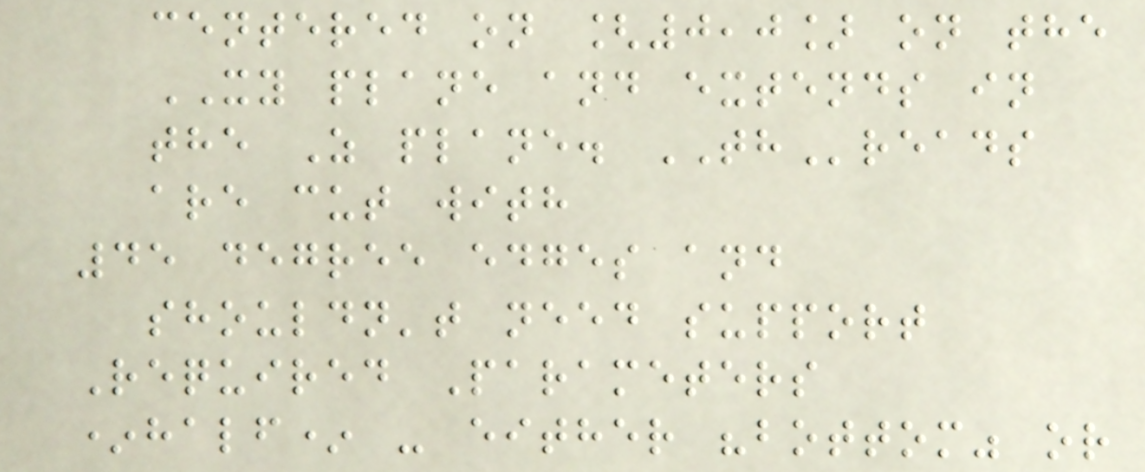centered on [0,0] on the
XY plane and extends in
the Z plane. THreads
are cut with
45 degree edges and
shouldn't need support
Required Parameters
*half* - either "bottom" or
